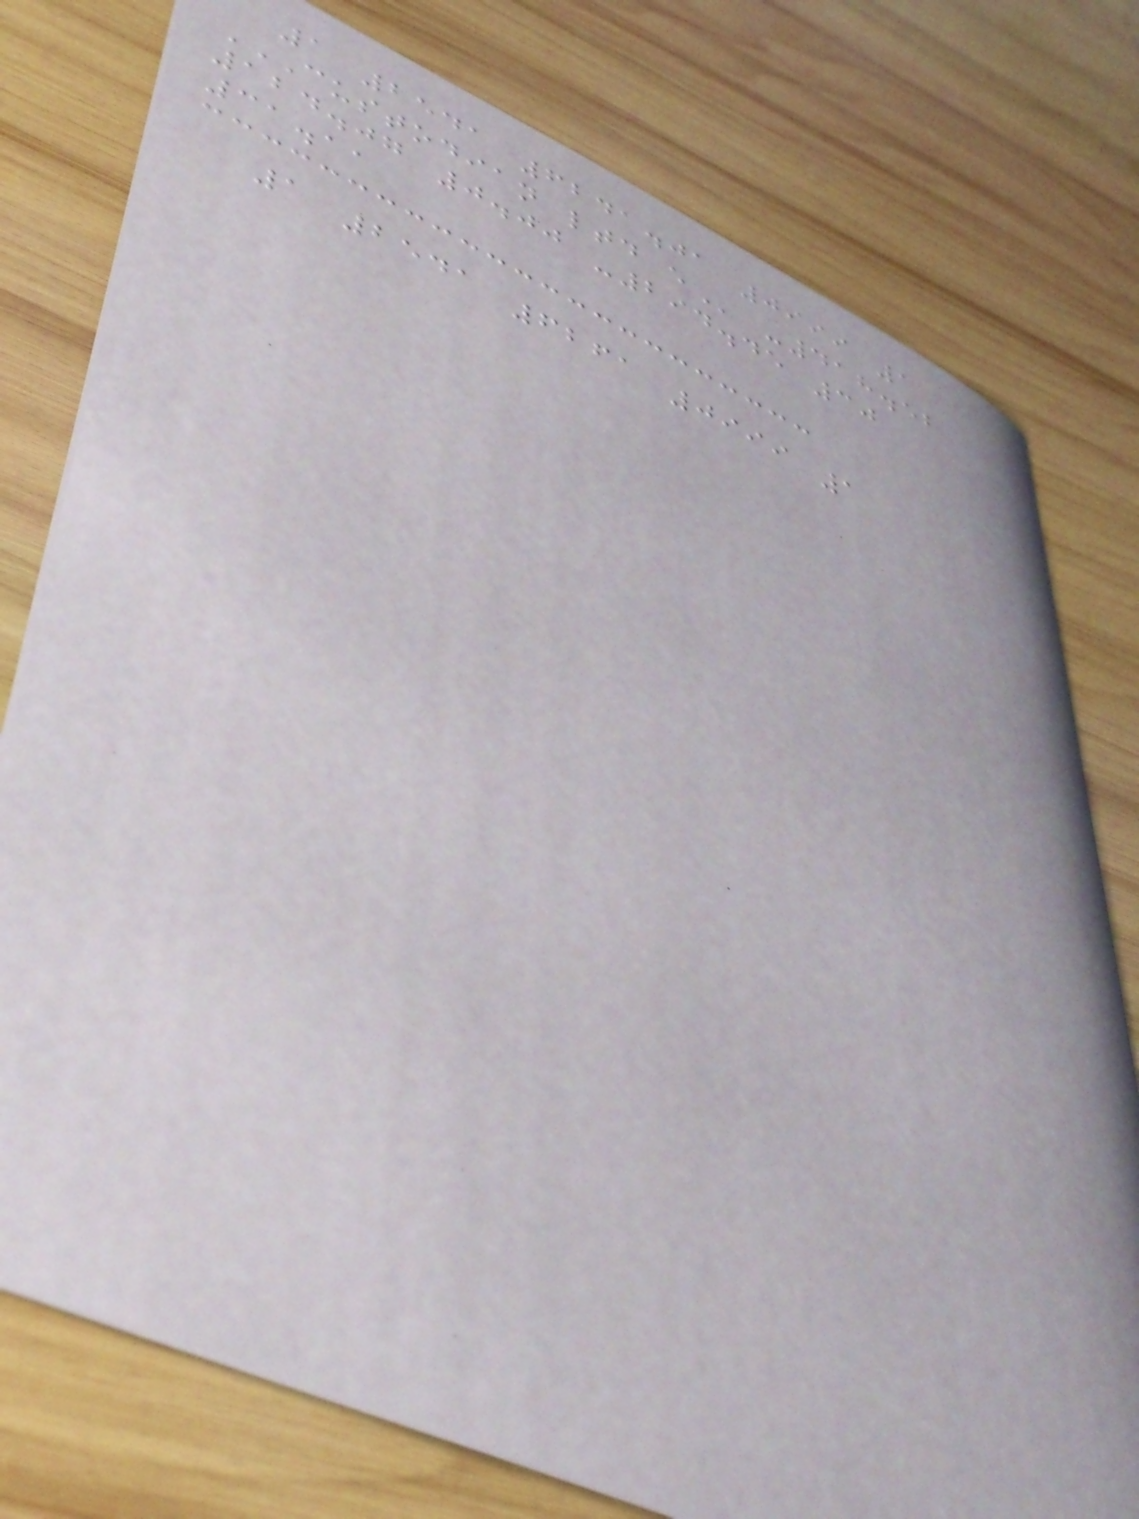1 2541 6241.01 0999 1
CUSTODIAN LTD E -418.52
124.07 0.00 -294.45 30
31.11
1 2541 6261 0999 1
